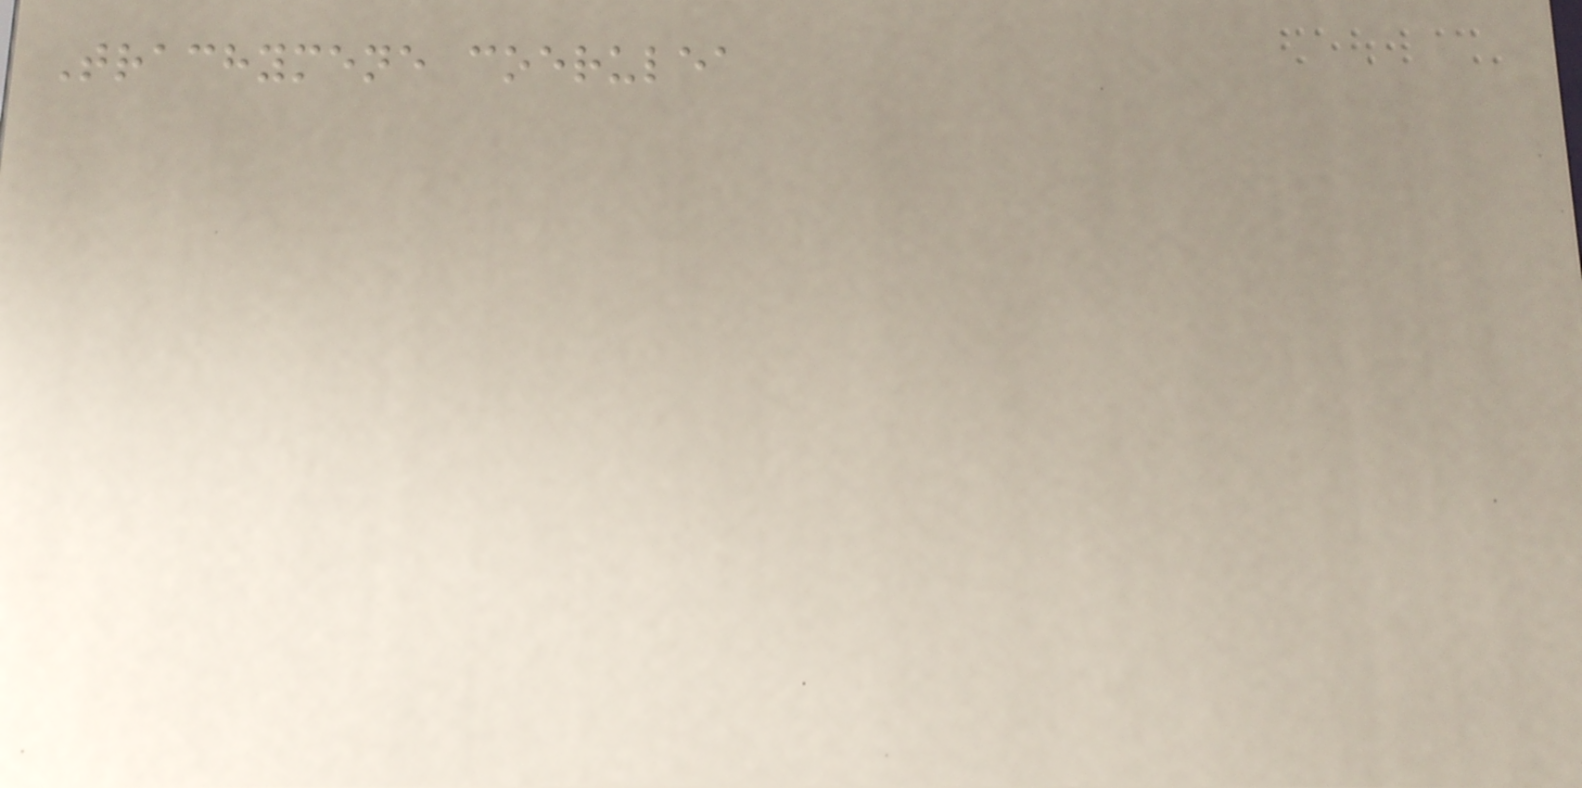Trachymene coerulea
